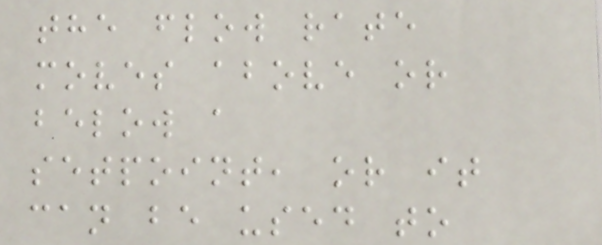the flow rate
moves above or
below a
setpoint, or it
can be used to
